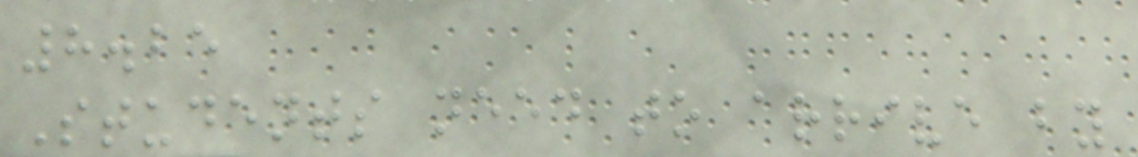8.25
Students need to arrive by
